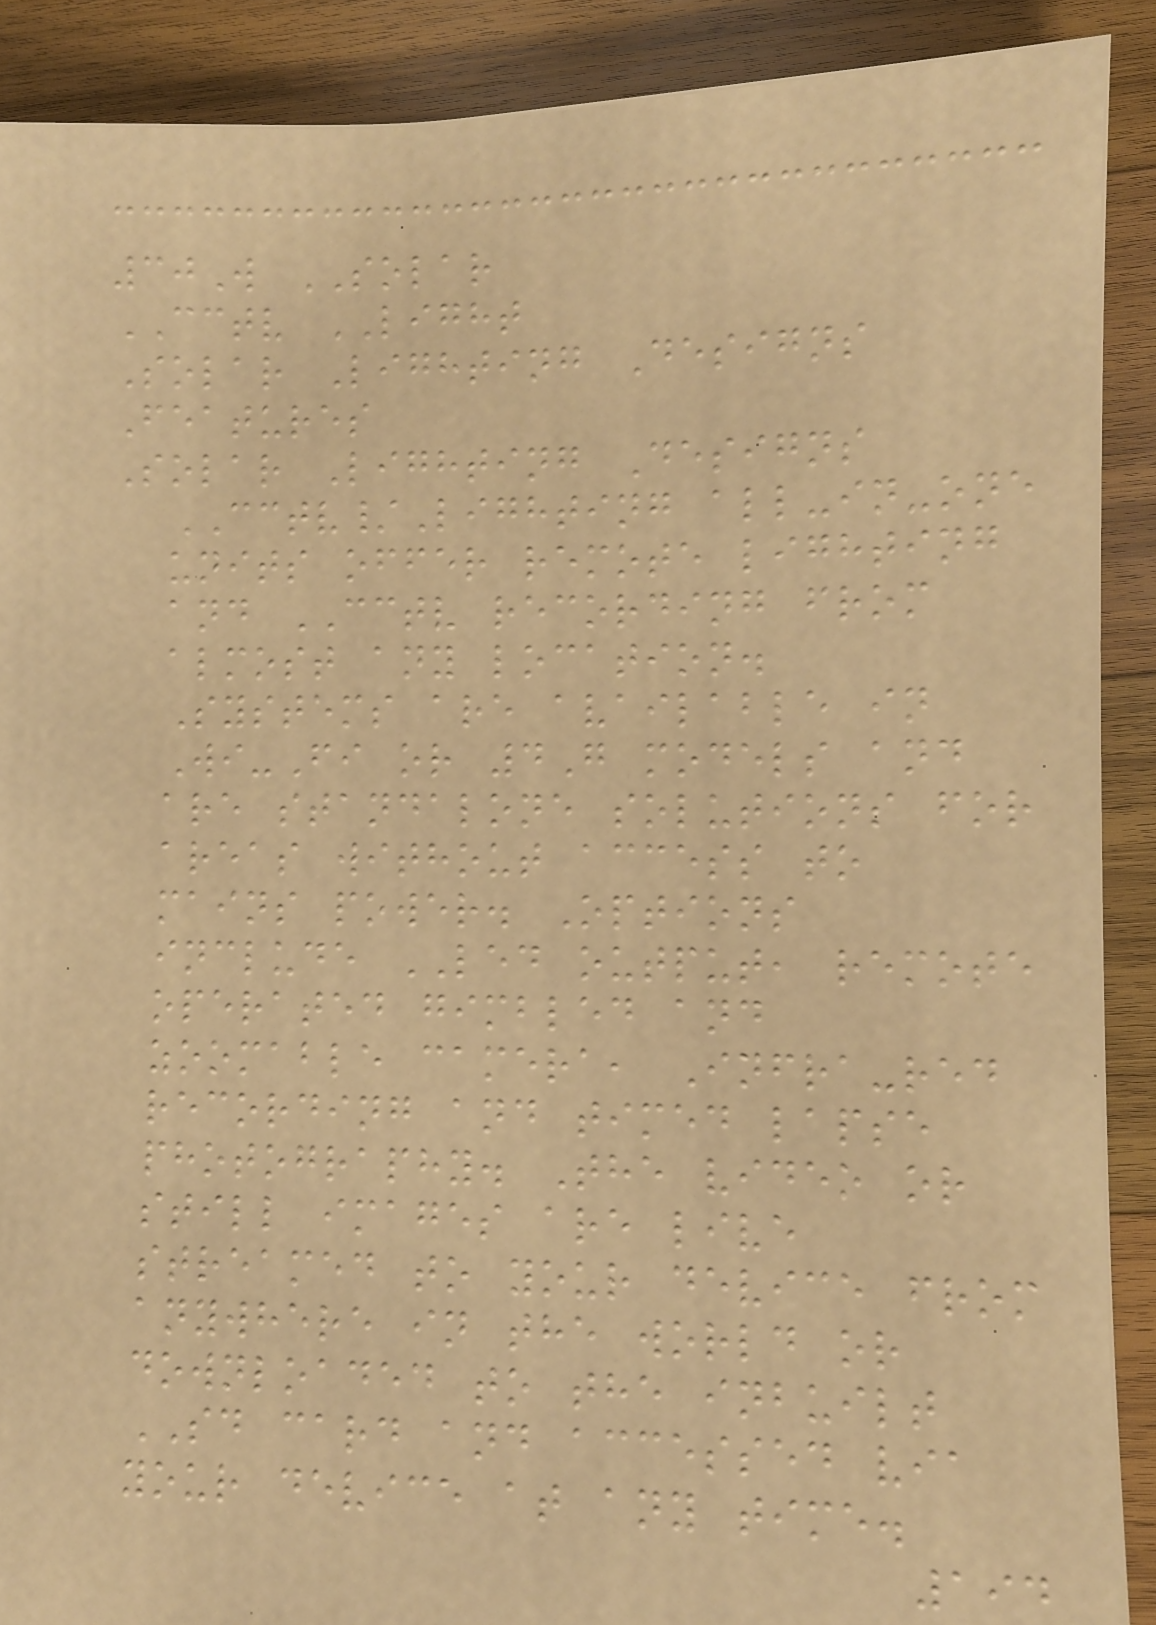30W SOLAR
CCTV LIGHT
Solar Lighting Designs
Features
Solar Lighting Designs
CCTV/Lighting all-in-one
units offer remote lighting
and CCTV recording from
almost any location.
Systems are available in
Wi-Fi or 4G models and
are standalone solutions for
areas without access to
mains power. Options
include LED output, remote
operated gimbled and
zoomable camera, Infra-red
recording and timed lapse
photography. The video or
still images are live
streamed to your device from
anywhere in the world or
downloaded to the inbuilt
SD card and accessed via
your device at any time.
194
